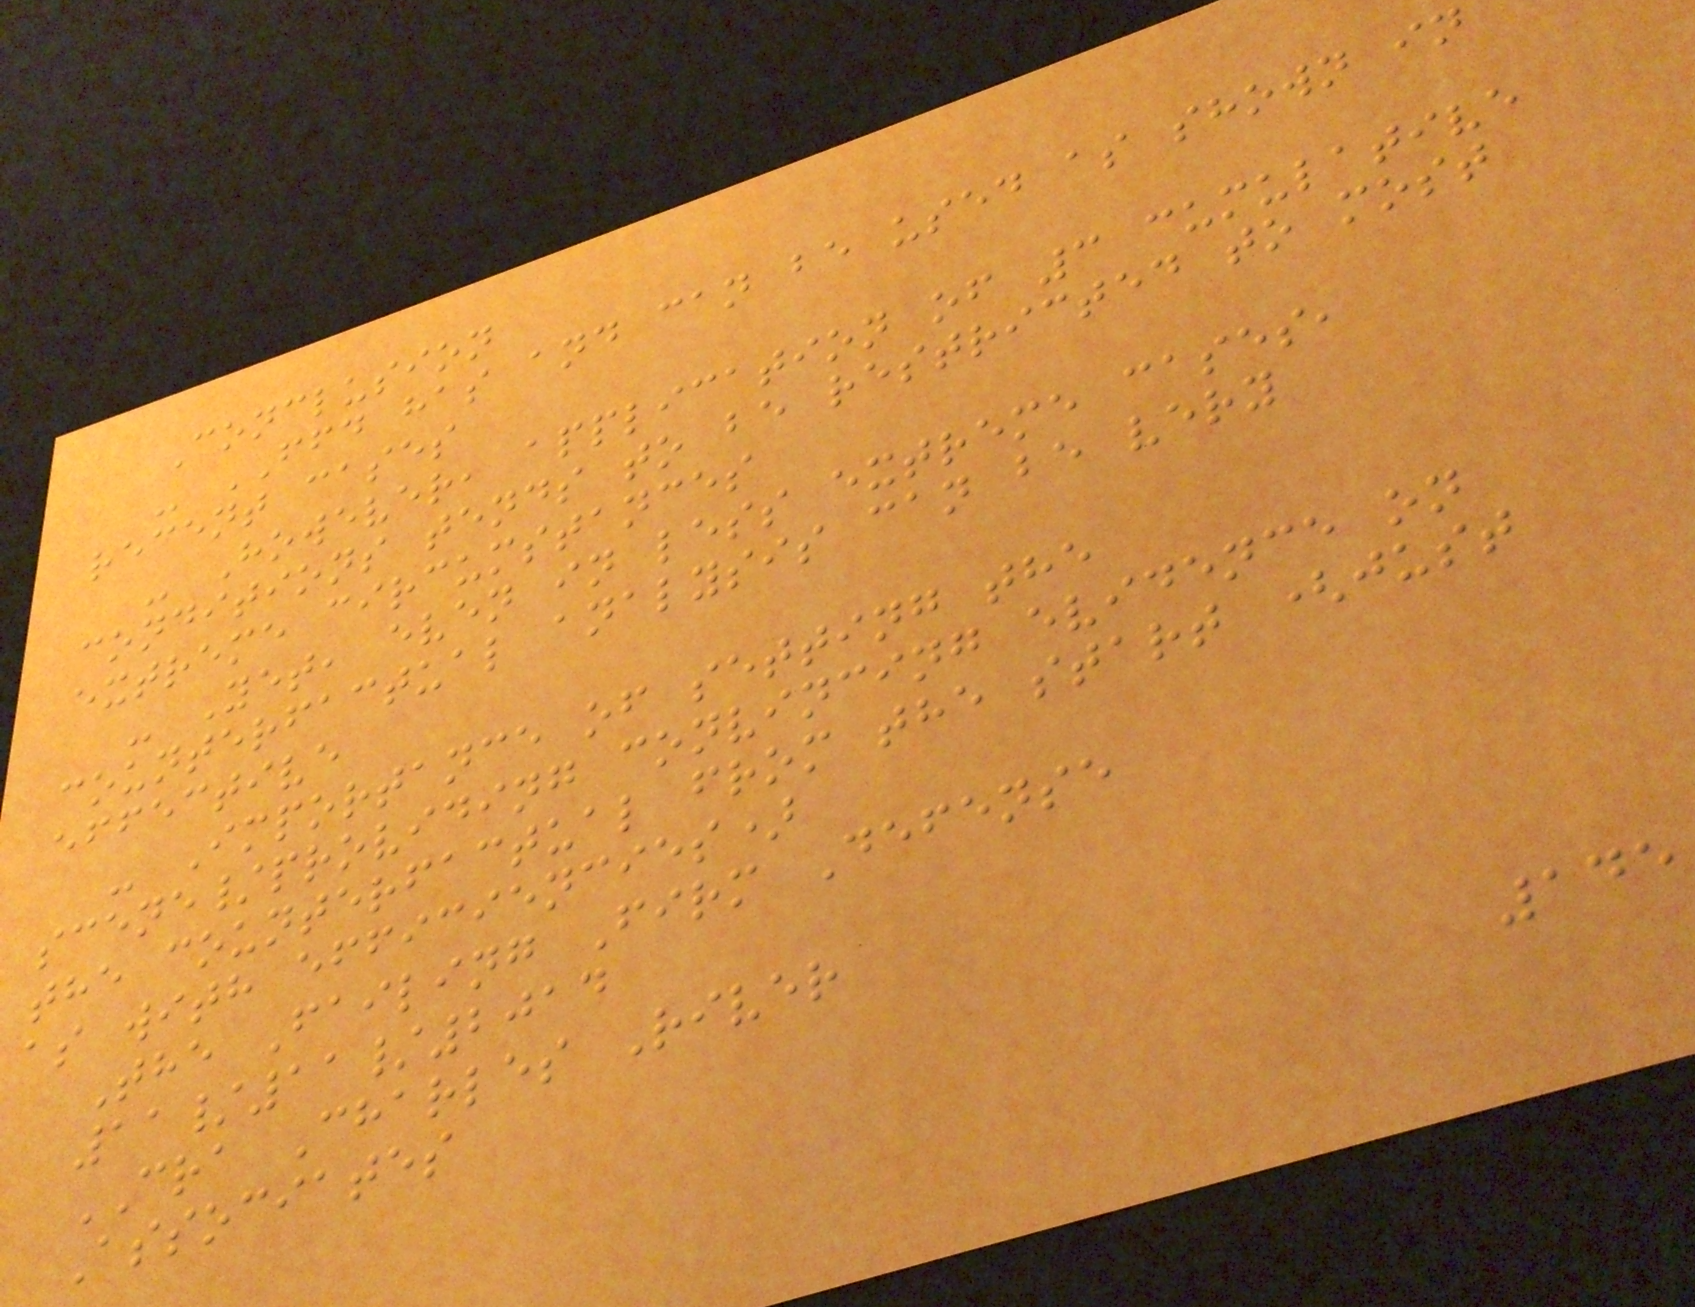Conclusion
- FFD has and can be used as shown in
recent cases
- However, application of 3 cumulative
conditions tends to be restricted to most
extreme circumstances
- Yet, even in less extreme cases,
counterfactual analysis can be very
effective
- Importance of setting the
scene/providing convincing evidence on
the counterfactual from the start (just
as with efficiencies)
The Failing Firm Defense
11/11/2014
CRA Charles River
Associates
145
